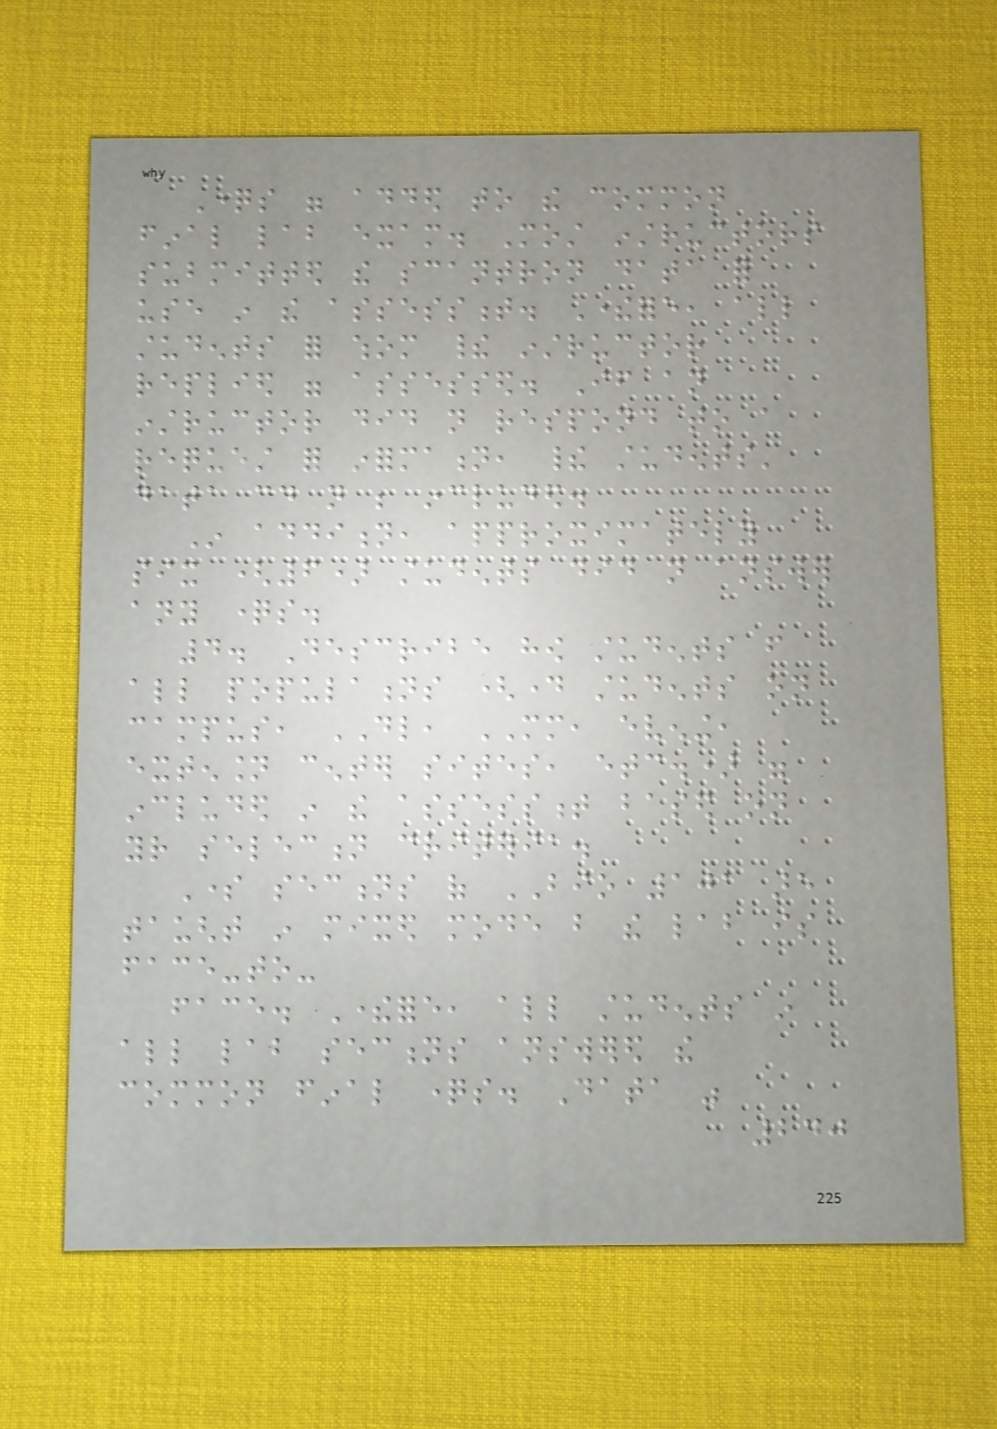Questions were added to the common
final lab exam. Most instructors
submitted the scantron data for
use in the assessment. Therefore, all
students for whom their instructor
replied were assessed. If an
instructor did not respond to a
request for information, their students'
data could not be included.
In addition, approximately
six (6) students did not answer
any questions.
4. Describe how students from
all populations (day students on
campus, DL, MM, evening,
extension center sites, etc.) were
included in the assessment based on
your selection criteria.
Some sections of BIO 101 are
taught in mixed mode but the lab is
face-to-
face. Therefore, all students in
all lab sections answered the
common final questions. Data was
240
